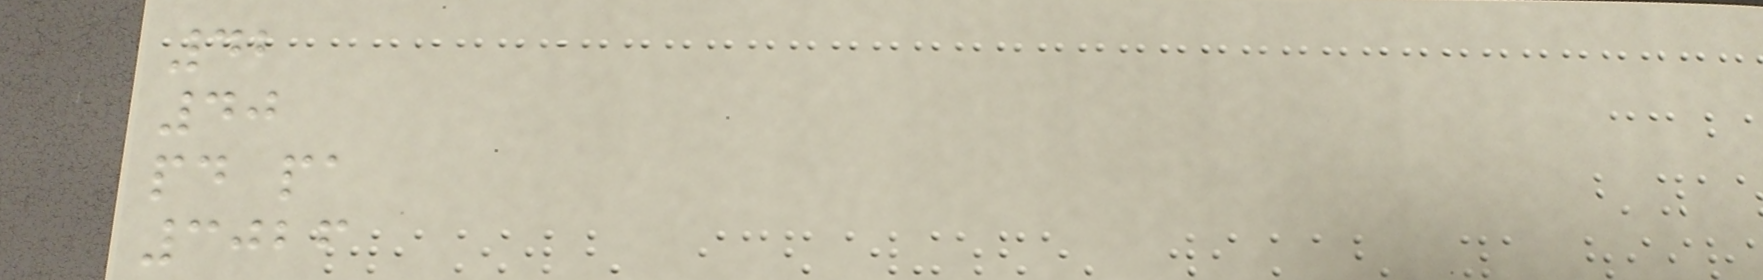42
40
pd pa
3026
